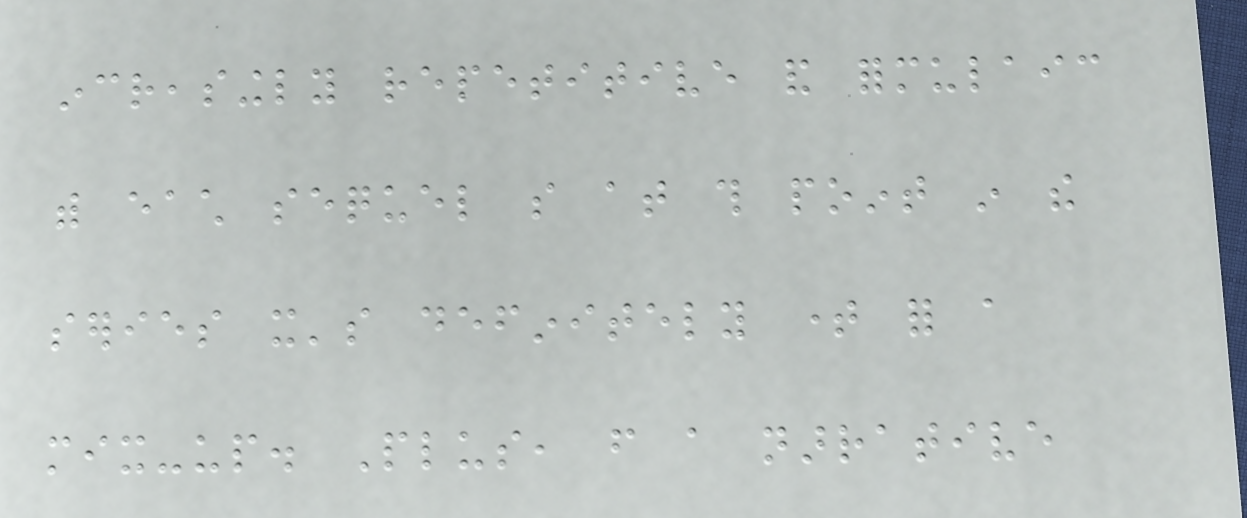increasingly repetitive and formulaic
with each sequel so at this point in the
series it's definitely time for a
mix-up. Plus, from a narrative
